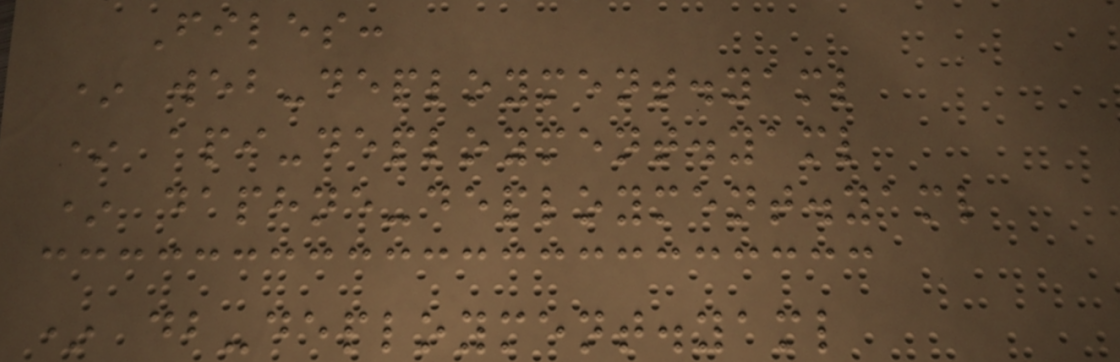Files:
* web-deployment.yaml
* api-deployment.yaml
* daphne-deployment.yaml
* db-deployment.yaml
